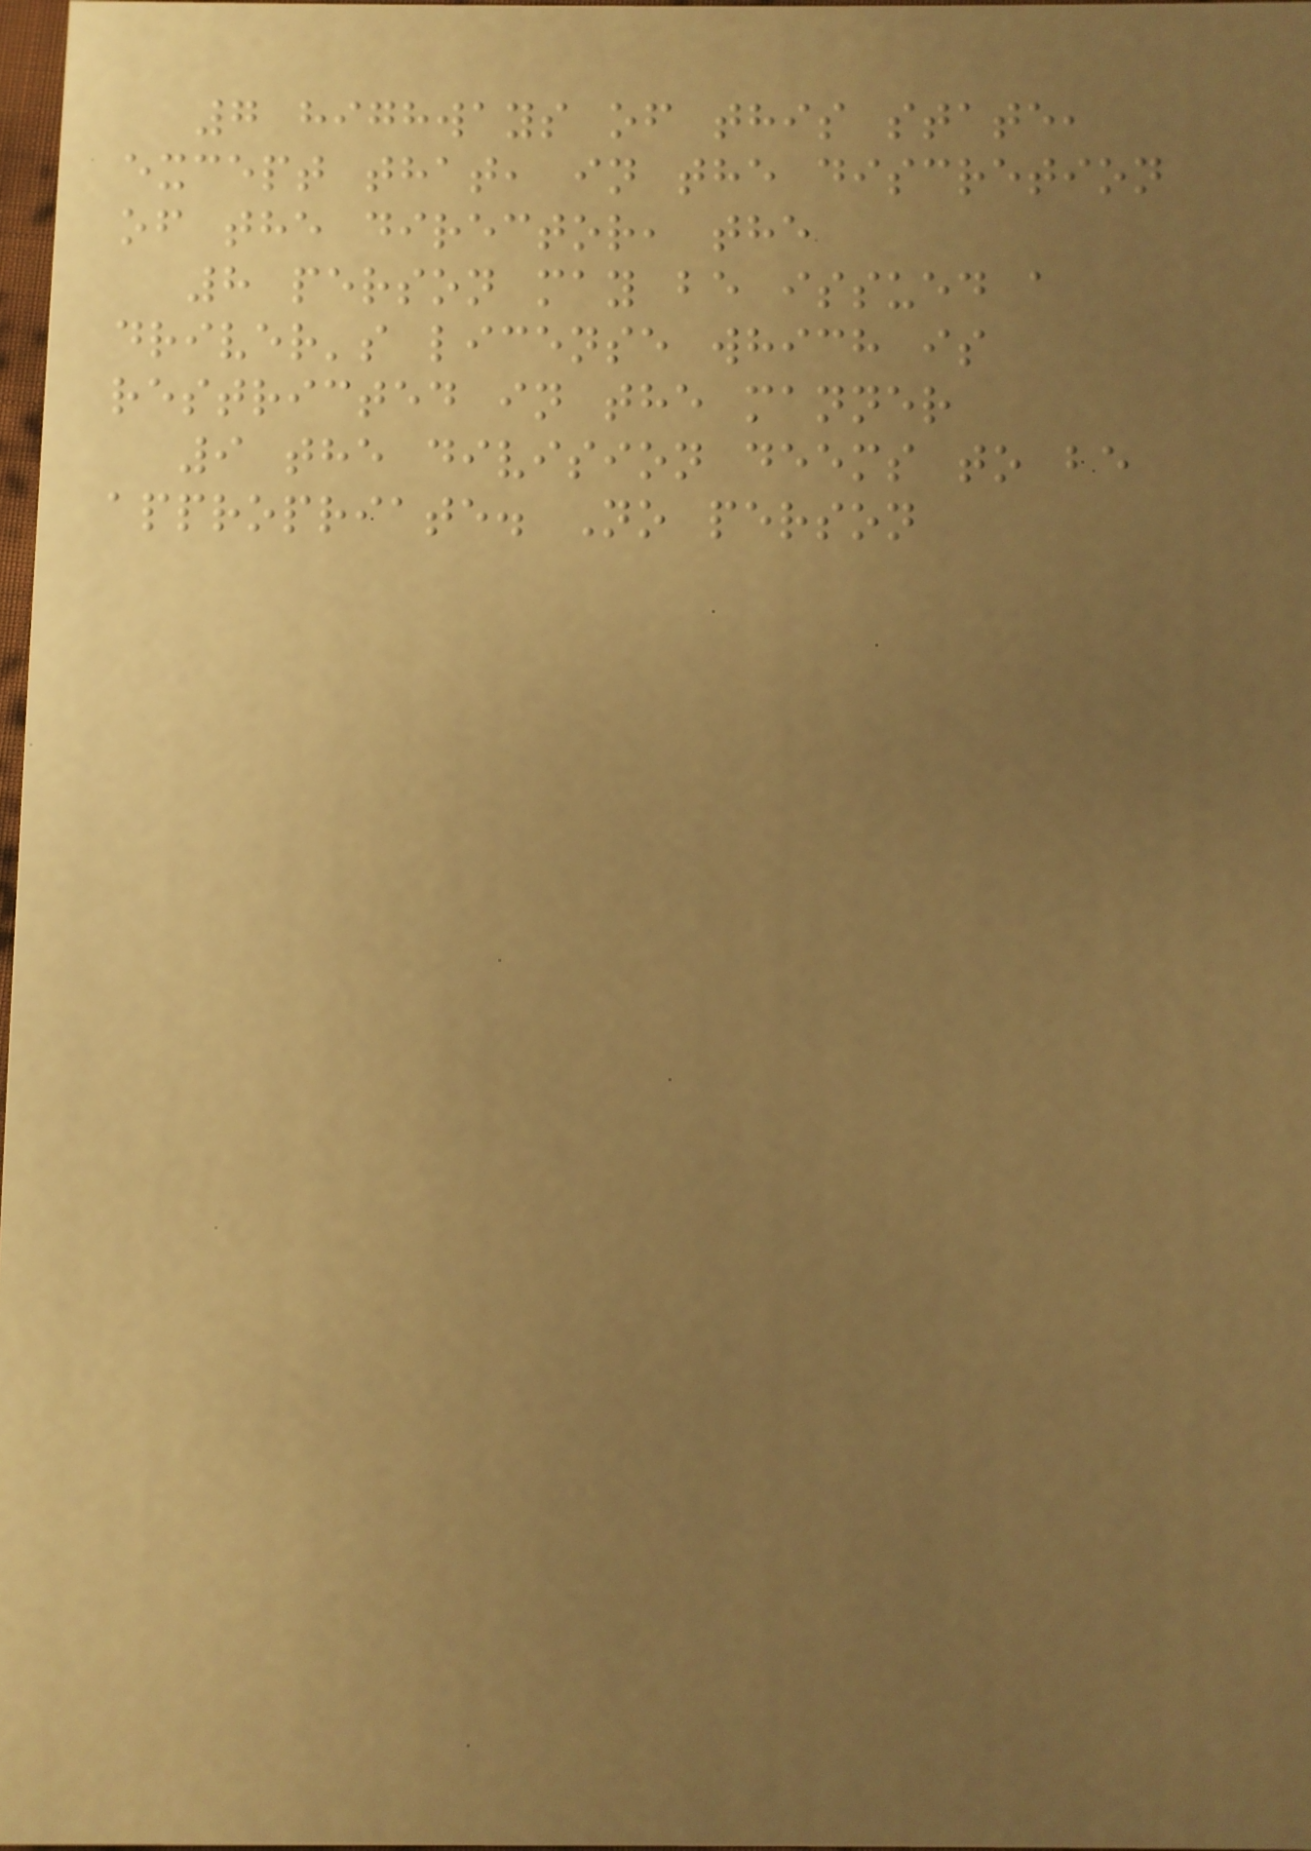7 highways of this state,
except that, in the discretion
of the director, the
8 person may be issued a
driver's license which is
restricted in the manner
9 the division deems to be
appropriate. No person
